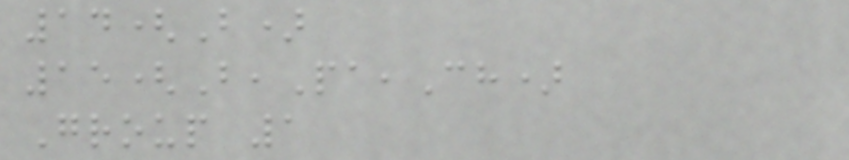14(B)
15(B,Pa,Ch)
Group 1
